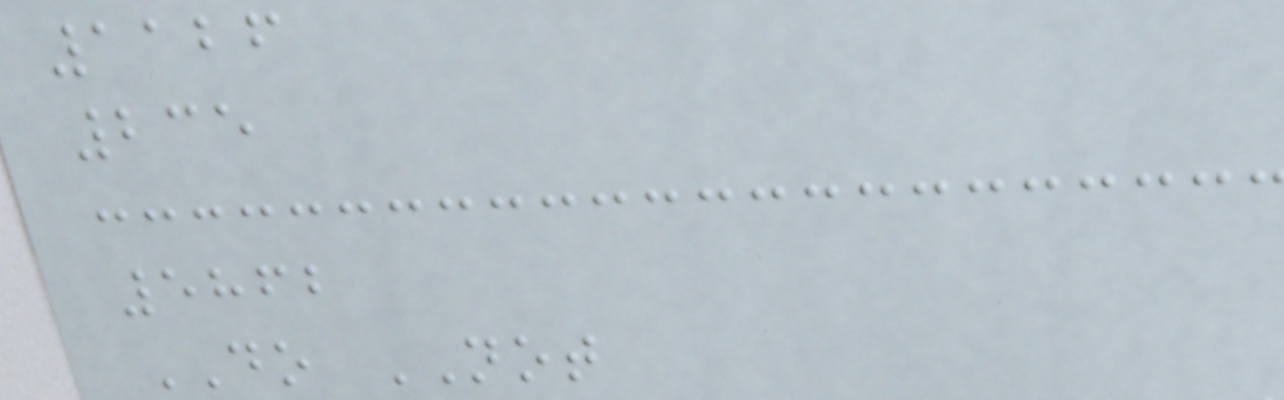1126
235
5862
DO NOT
